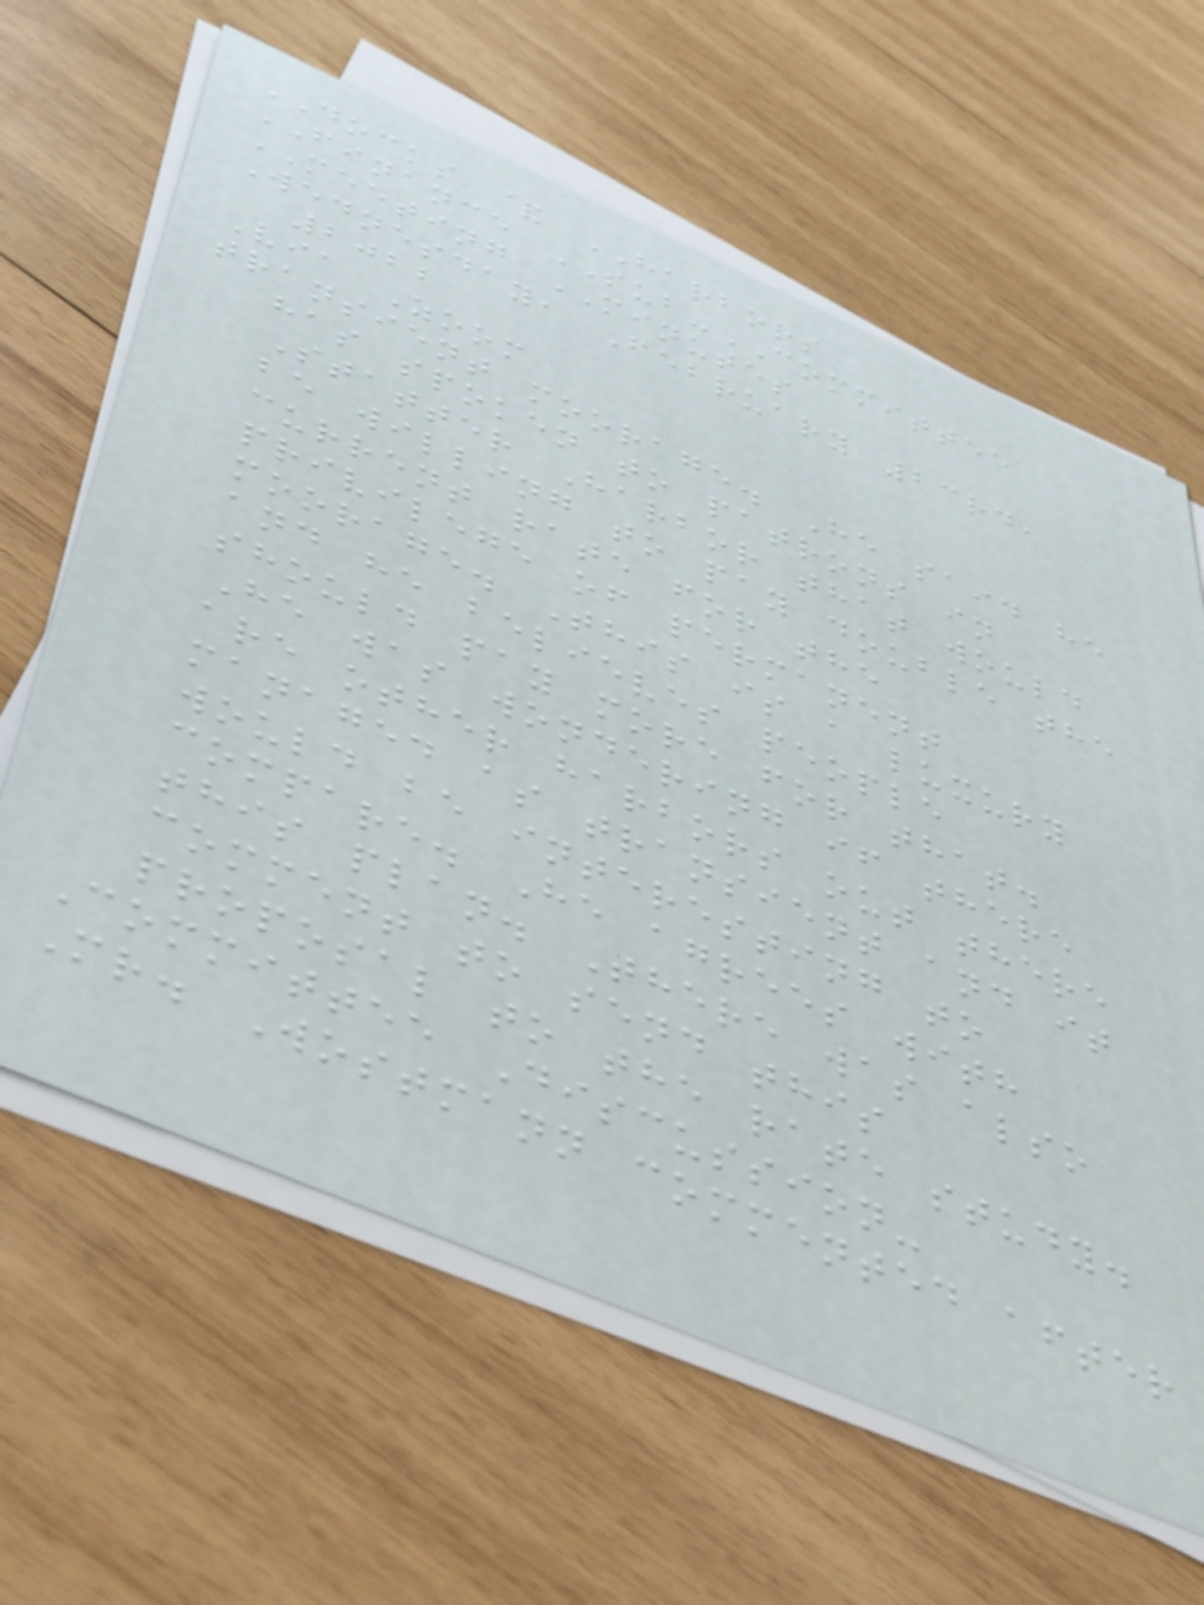DOCKS & HARBORS
FINANCE SUB-COMMITTEE
MEETING MINUTES
Wednesday, February 23rd,
2022
Via Zoom
transient moorage. He said he
has spoken to patrons in
Statter Harbor that would
be willing to pay double the
current rate for the
privilege of permanent
moorage. This is a luxury
and he believes people
should pay more for that.
He was wondering if there
are other harbors out there
managed as transient and it
would be interesting to
compare. He agrees with
this plan. There was also
comment to send this
proposal to the rate study.
Committee Discussion-
Mr. Wostmann commented after
